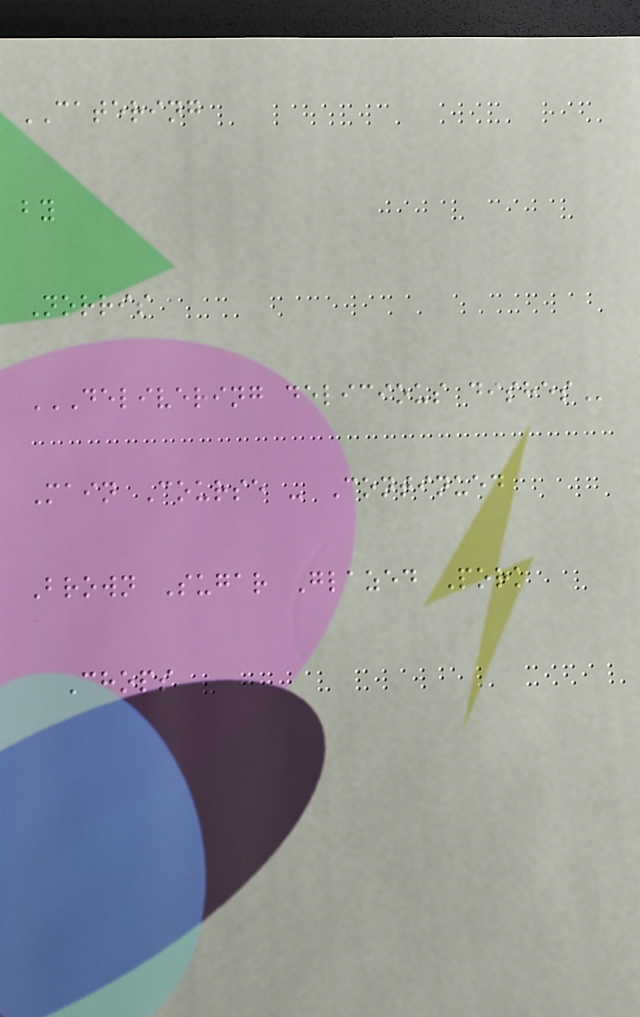CATERING
by
Norris
DELIVERING DELICIOUS DISHES
Main Course - Continued
Brown Sugar Glazed Pork
Chops
